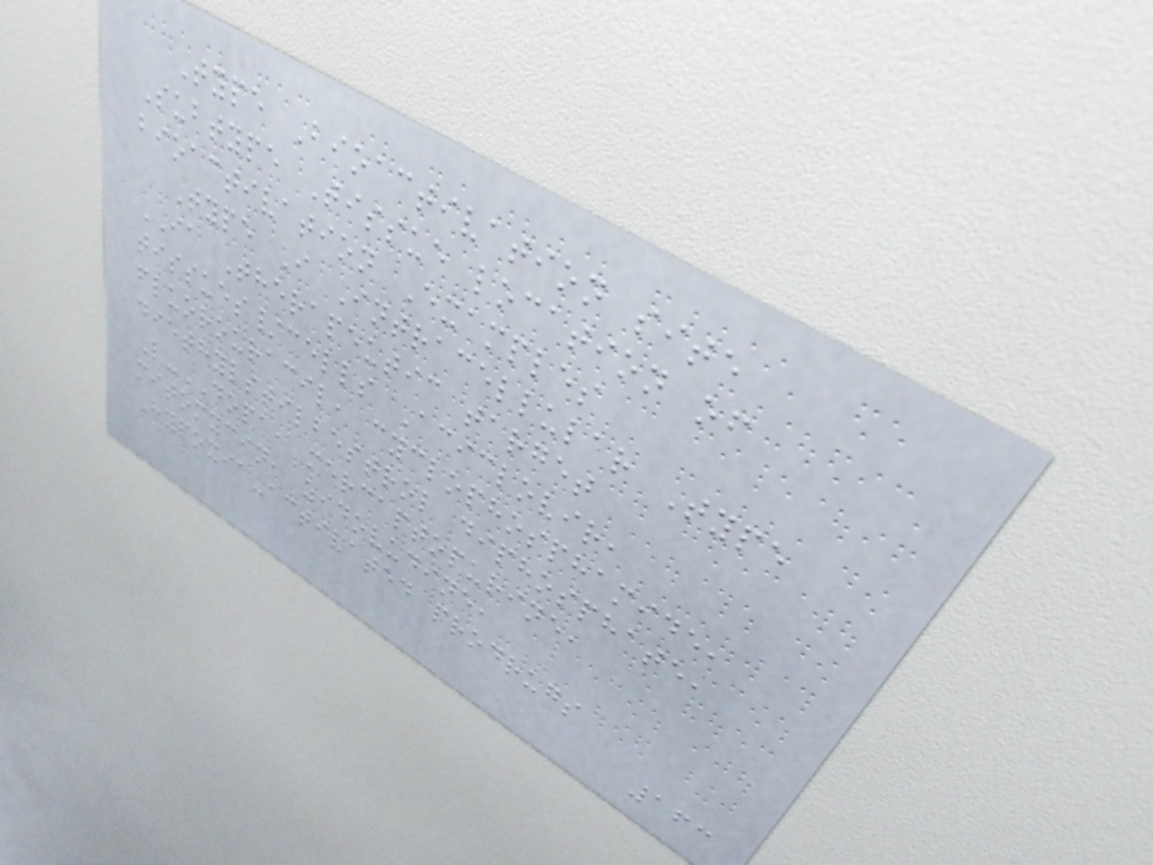Type Bioactivation site
Subtype Tissue location of
bioactivation Examples
Type I Intracellular Type
IA Therapeutic target
tissues/cells Aciclovir,
fluorouracil, cyclophosphamide,
diethylstilbestrol diphosphate,
L-DOPA, mercaptopurine,
mitomycin, zidovudine,
Hypoxia-activated prodrugs
163
